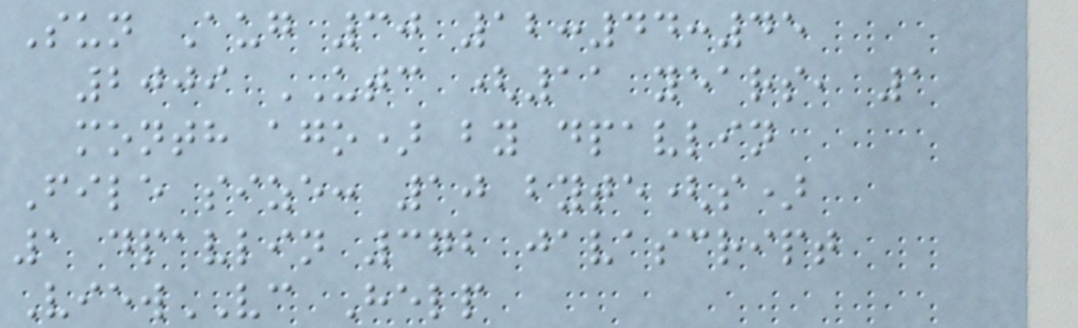Sun Aug 30 12:44:45
2009 UTC (11 years, 1
month ago) by dpavlin
File size: 10 byte(s)
1 dpavlin 372 javascript
ViewVC Help
